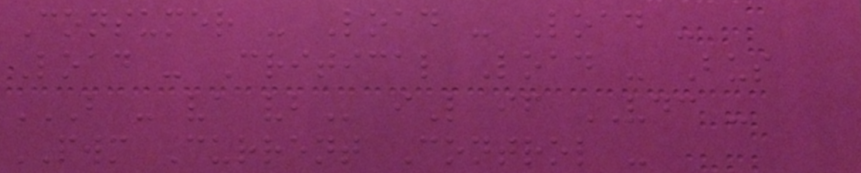Consumer - Load - Load -
Load - Critical Load - Bus
B - VA VB iL if VDC -
PWM Current Control -
